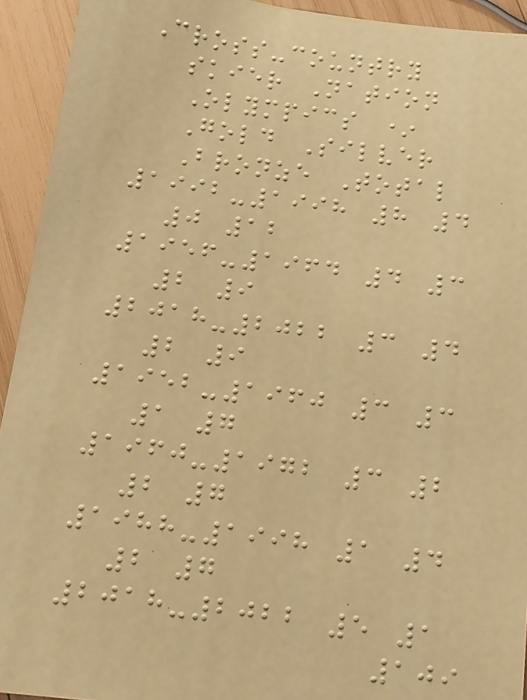Cross-country
skier Nation
Olympics *
Gold Silver
Bronze Total
1992-1998 8 4
0 12
1956-1964 4 3
2 9
2018-2022 3 4
2 9
1952-1960 3 3
1 7
1960-1972 3 2
2 7
1988-1998 1 4
2 7
2018-2022 5 1
109
